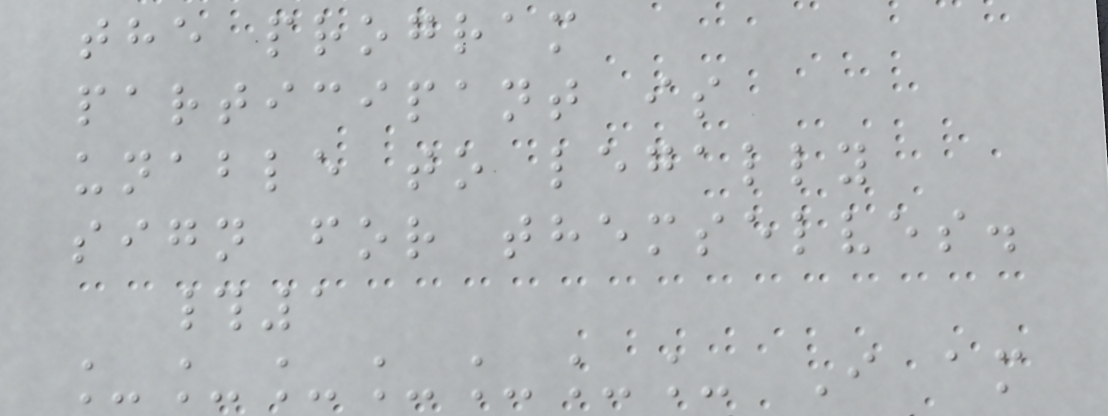the program
participant is
unable to legally
sign for themselves.
#1
_______ I am
